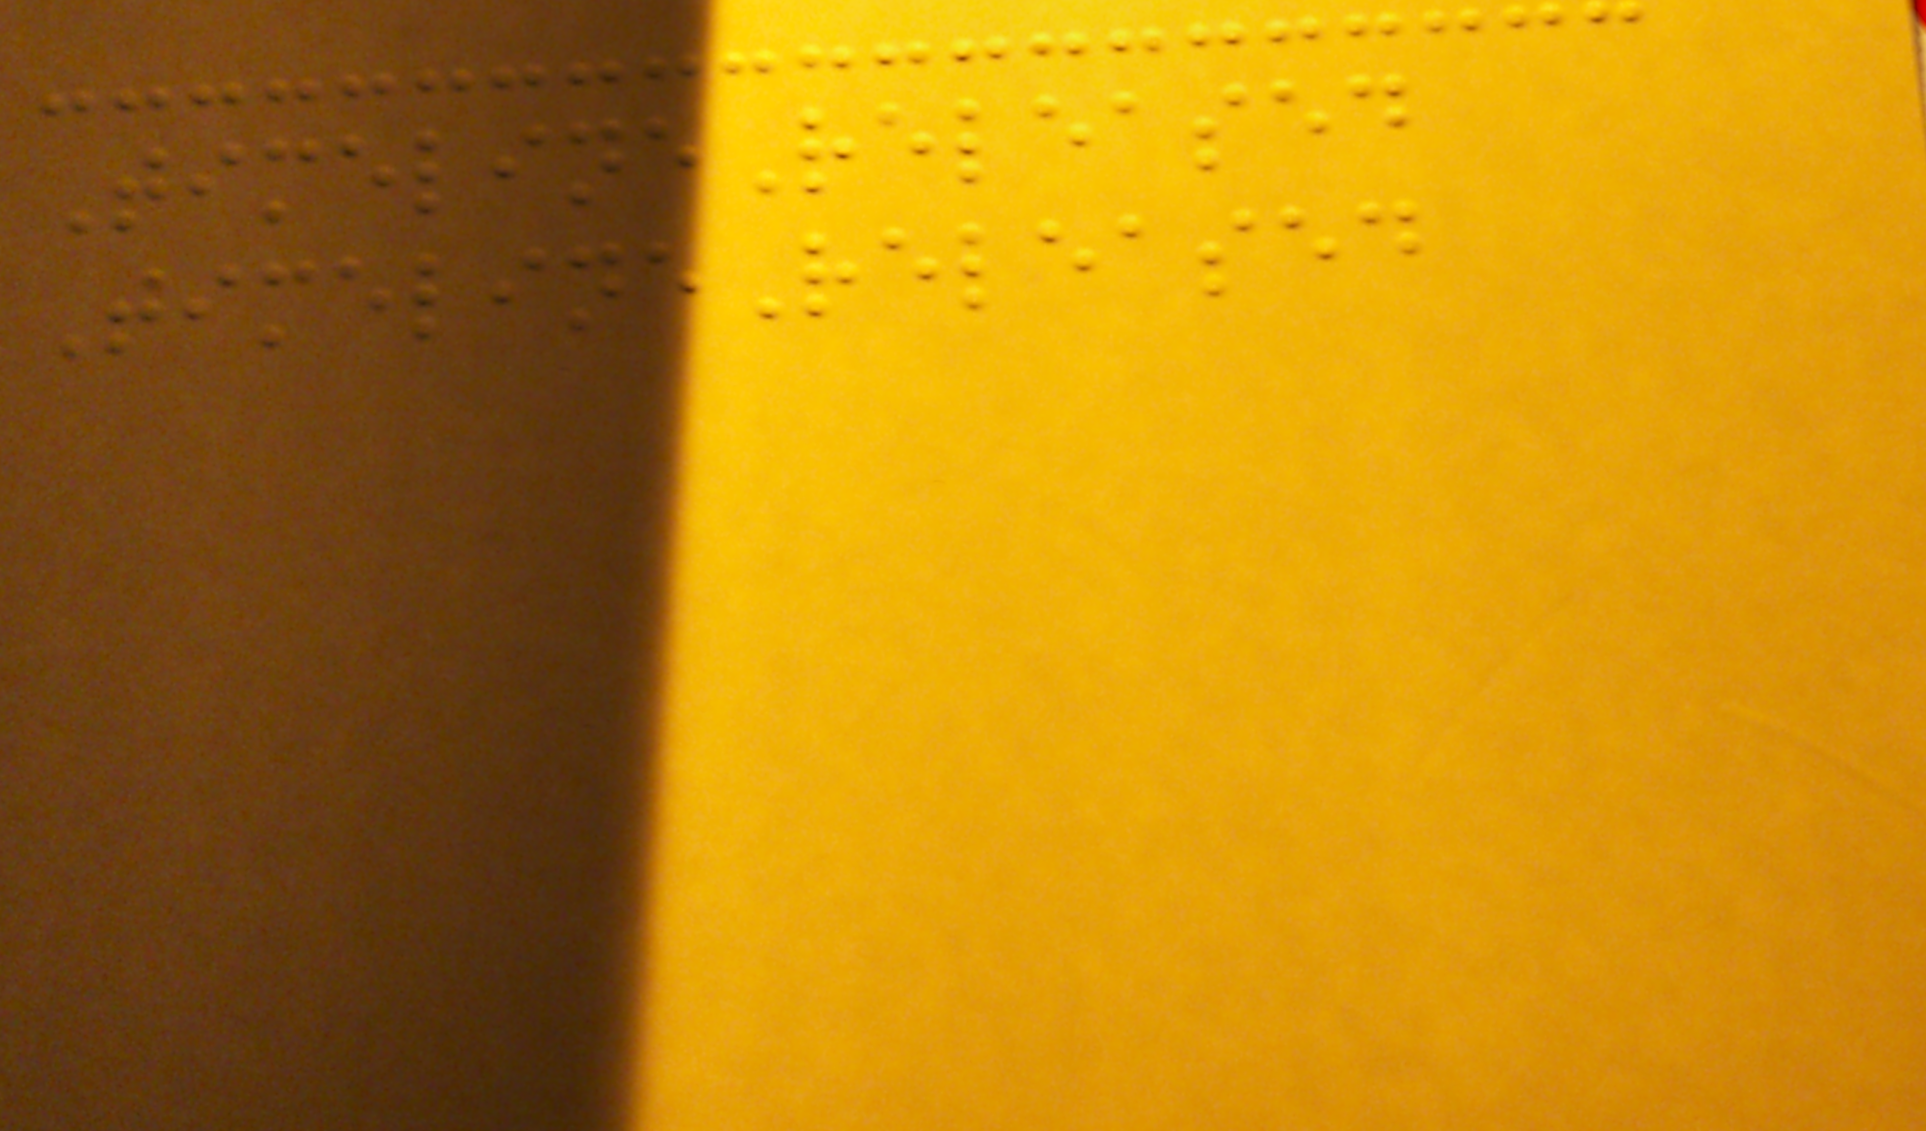TimelineReleased
TimelineReleased
